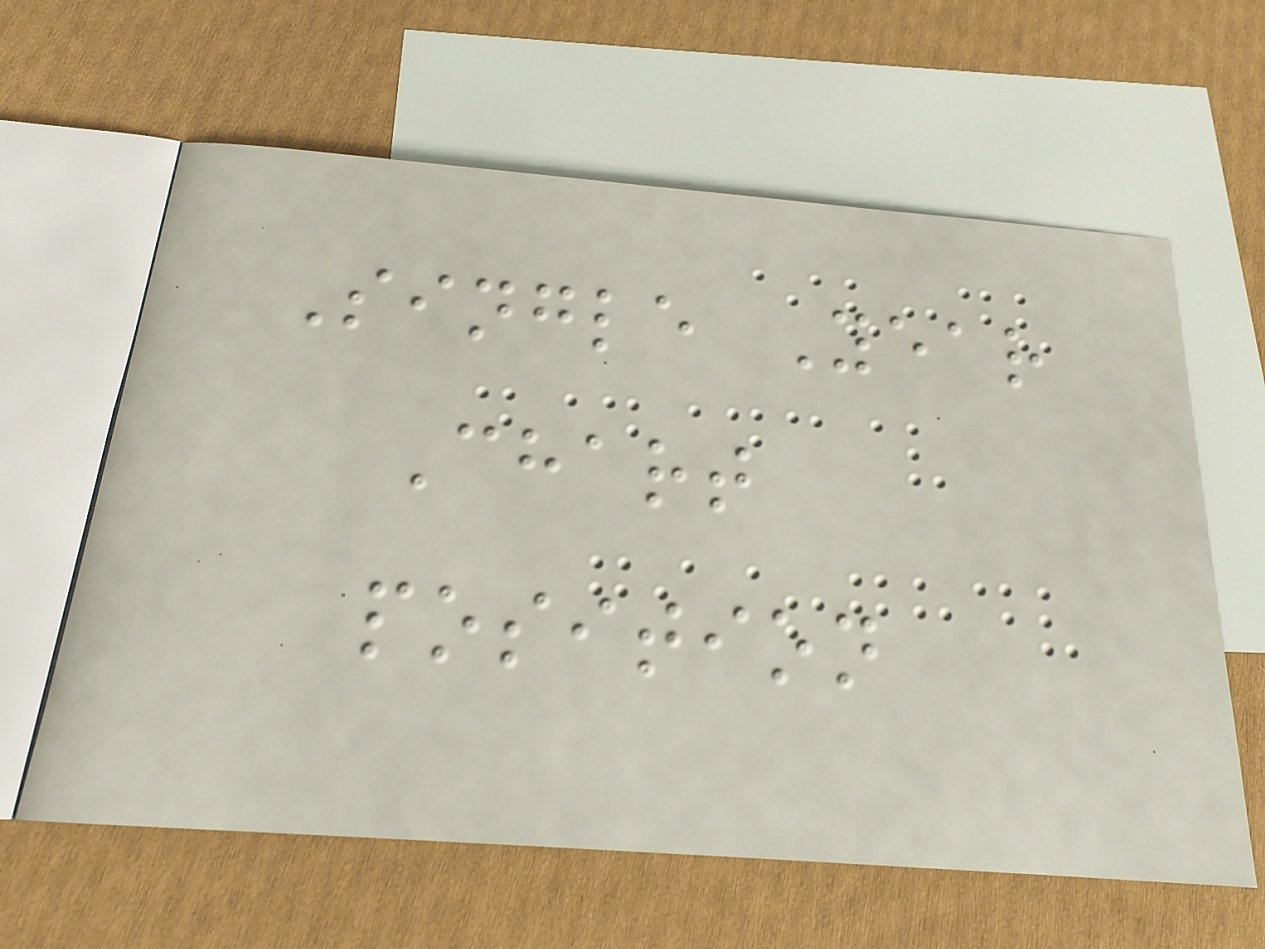Single Year
Chart
position
